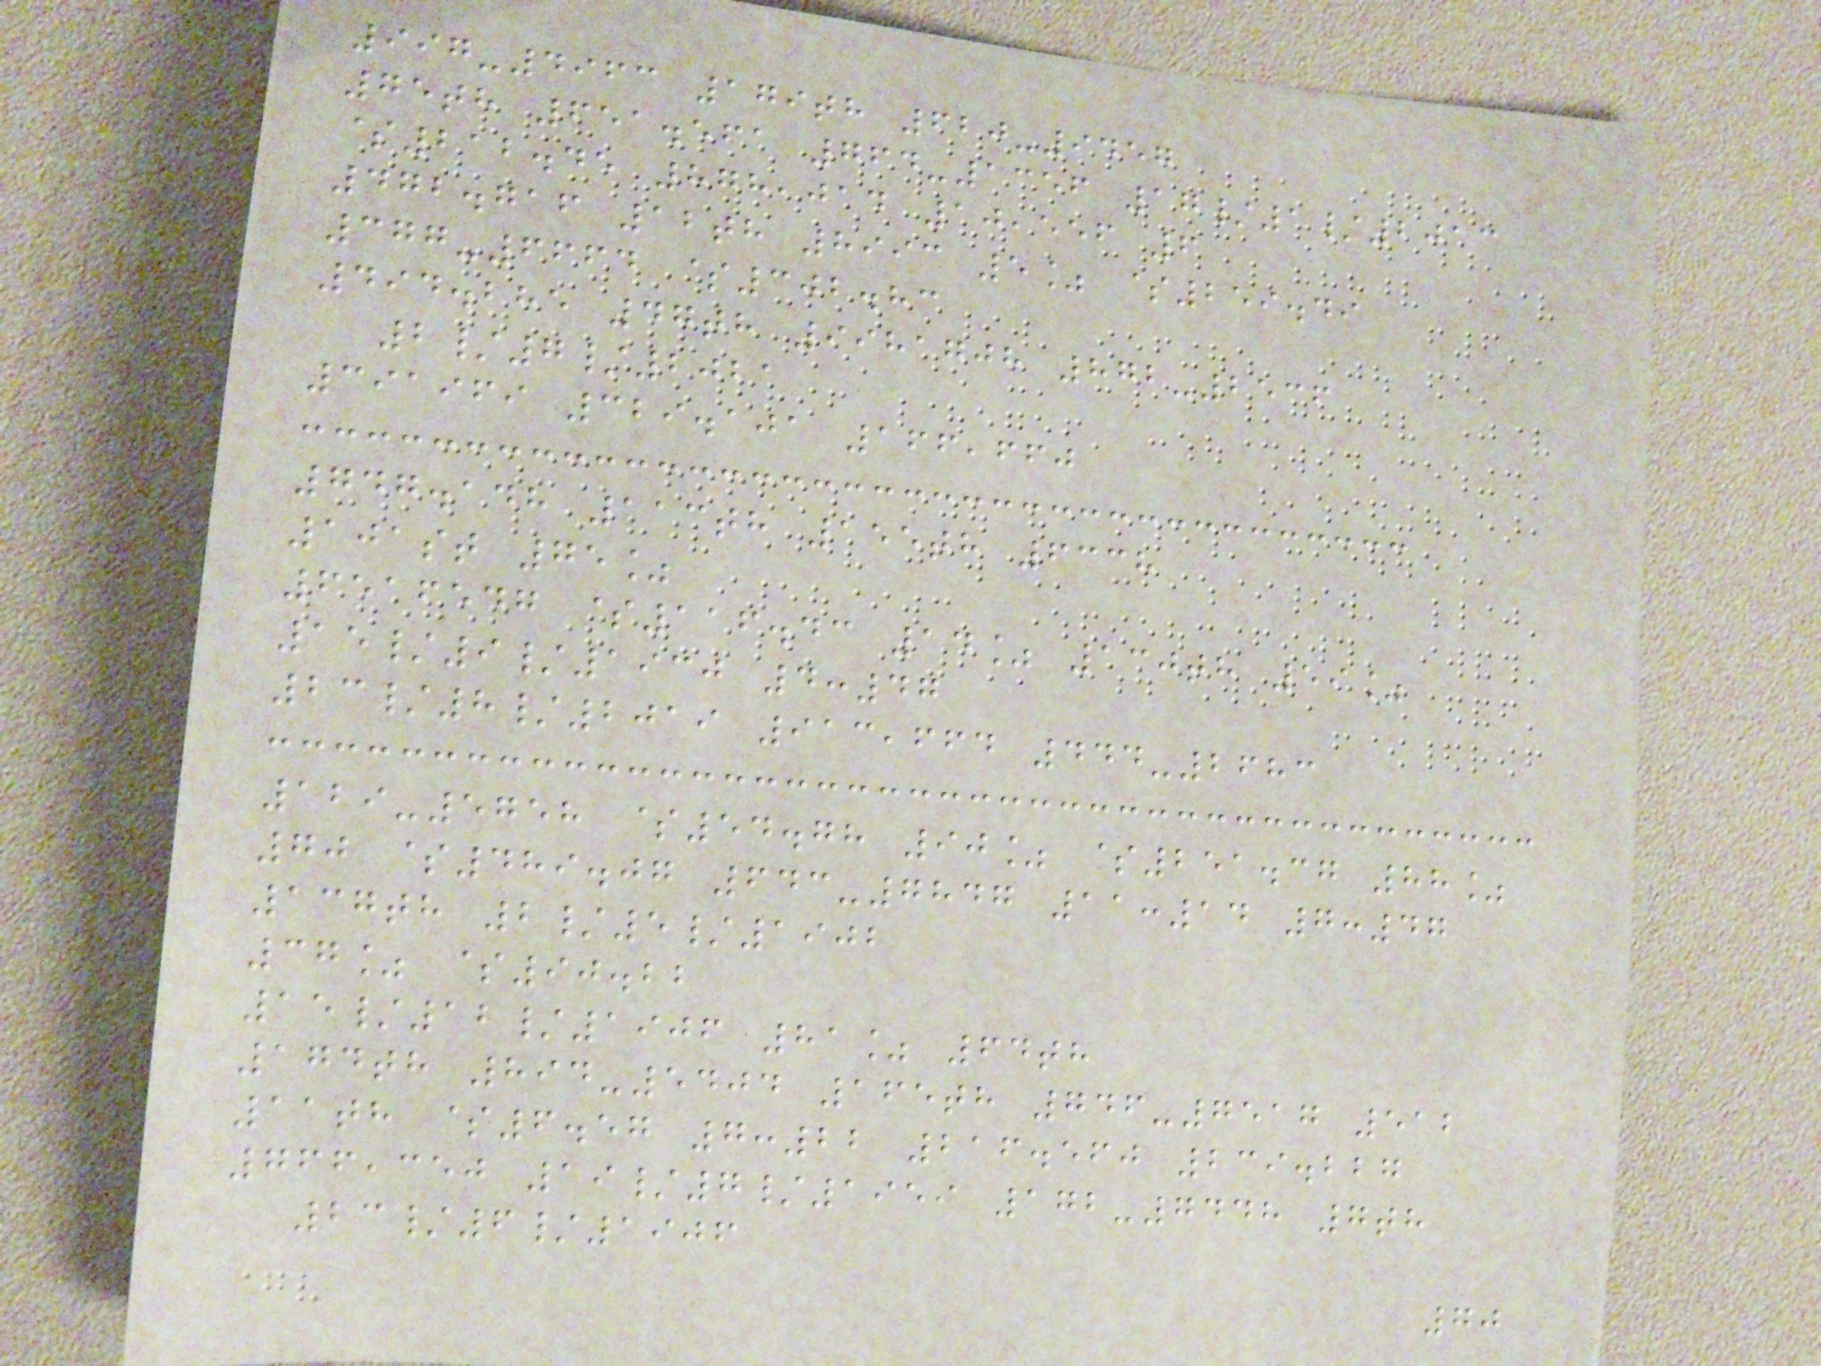997-4963 179th 620-9457
75th 651.561 764-1356 17/1/2013
$212.45 878,014 10,556 6
472.716 12th 8993 5% $259.49
377-6664 $302.83
494.285 47th 9981708 872-2536
2/7/2021
391969 329.101 166,660
747.148 113th 155th 6338
101st 75%
6516547 $116.43 14% 130th 59%
15/9/1930 4:47
23/8/2019 913,664 444-2683
129-5758 $54.78 90% $251.37 88%
70 $489.07 643-7847 11:14 7:47
137th 2/5/1902
37% $90.22
15/12/1906 81% 64th
174th 894-5404 165th 746-7517 512
11th $6.57 7:22 216.560 239.227
766,350 19/7/1959 172-7448 7th
23/6/1906
70
